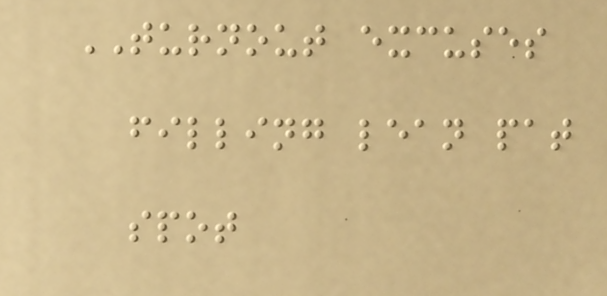TURNOUT excuses
filling lean pat
spot
